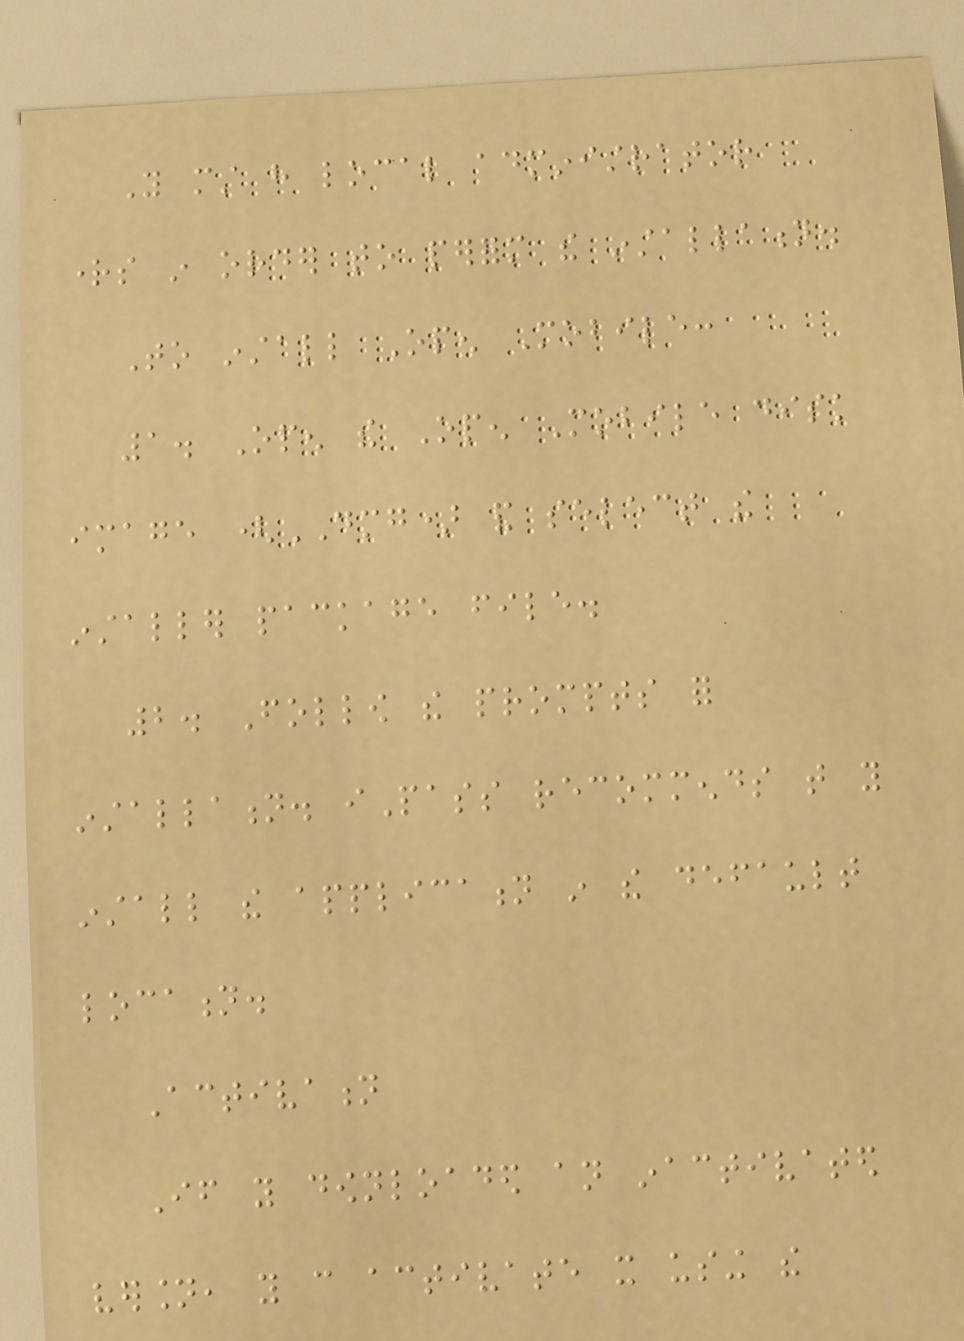You must have local administrator
rights in order to perform the installation.
To install Open Mobile:
1. Open the Open Mobile disk
image (DMG) and select the
installer package file.
2. Follow the prompts for
installation. iPass recommends that you
install the application in the default
location.
Activation
If you downloaded an inactivated
version, you can activate it using the
